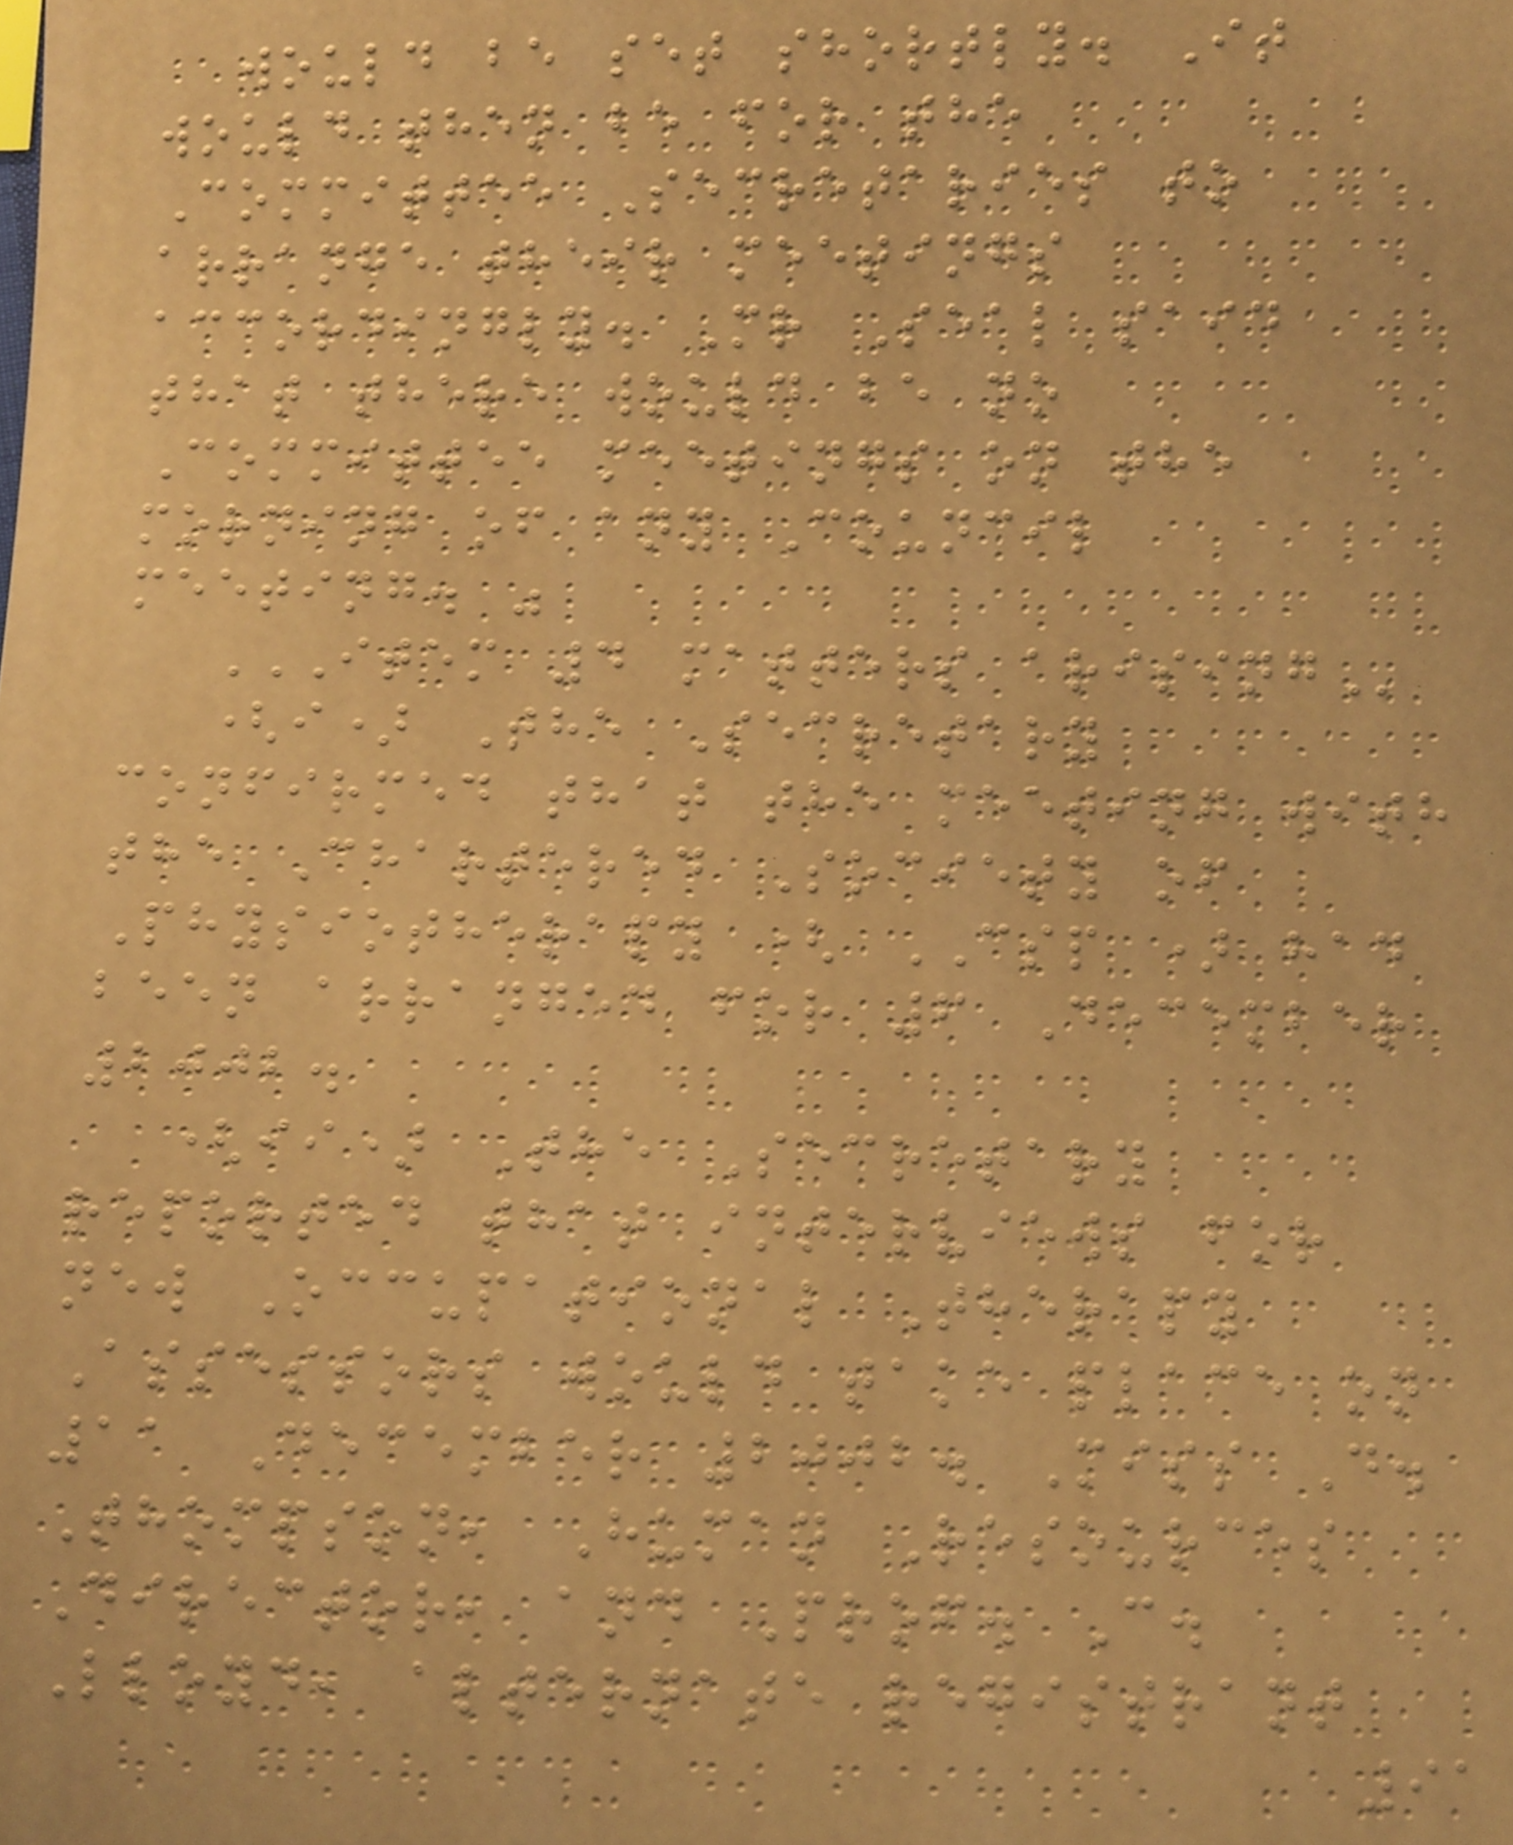would be set shortly. It
would then be for the
Committee Secretaries to
arrange their meetings
accordingly. Mr Seal said
that there would be no
Committee meetings on the
morning of any Council
meeting. "
ITEM 4 MATTERS ARISING
(i) The Secretary
confirmed that the meeting with
the Chartered Society of
Physiotherapy ( CSP ) had
been arranged for 6 December
2002.
(ii) The Secretary
reported that interviews for
new Occupational Therapy
Assessors would take place on
11 December 2002. Miss D.
Thompson, Human Resources
Director, and Prof. C.
Lloyd, alternate registrant
91
